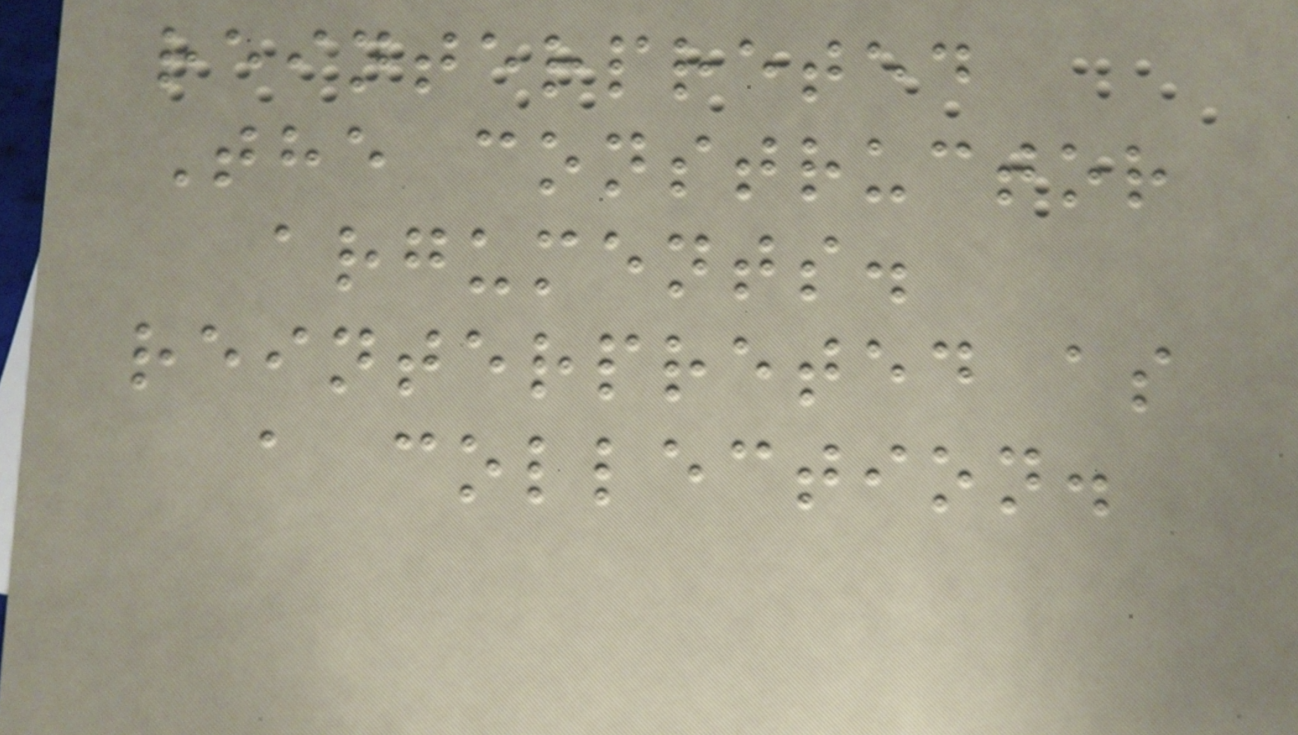reinterpreted
The constructor
arguments.
reinterpreted as
a collection.
